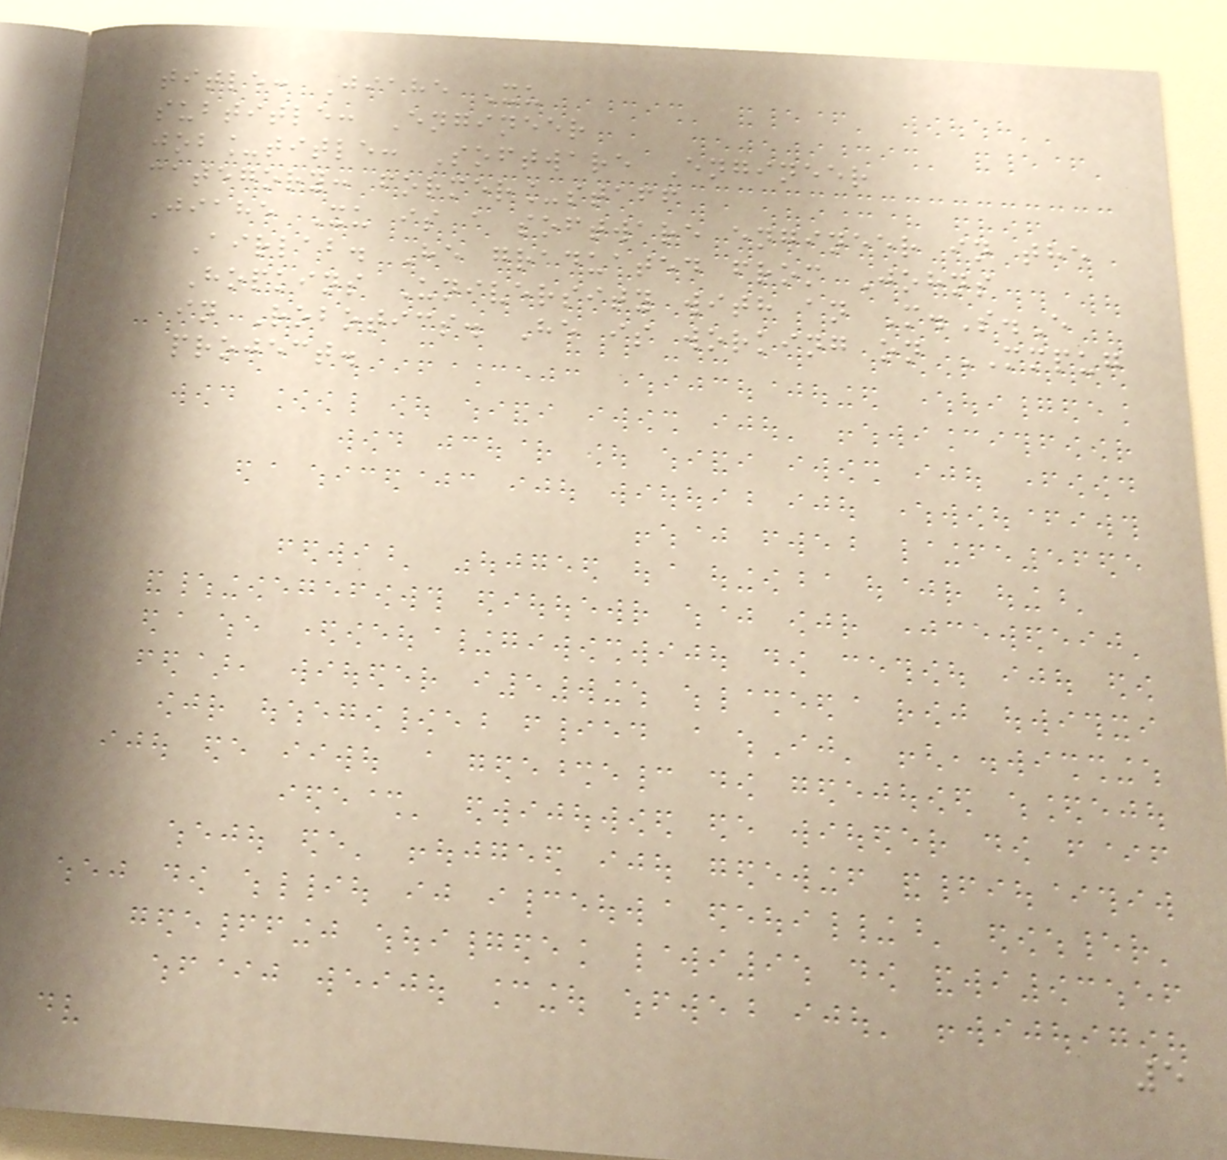title: Jiahe Xu
subtitle: Engineer
job_title: Software Engineer
category: former_staff
Jiahe Xu is a software engineer in the
Airlab. He graduated from Johns
Hopkins University with an M.S.E
in Robotics. He is working on MMPUG
project.
5
